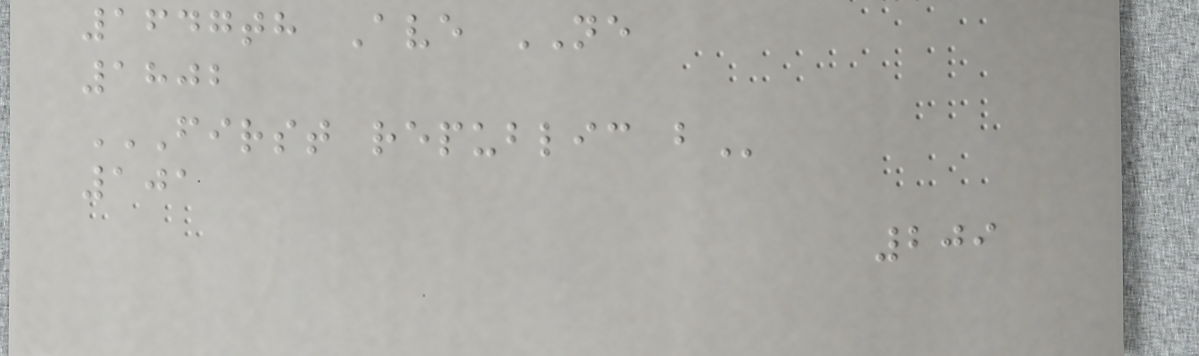1647th Ave NE
1802
FIRST REPUBLIC B
101
209
